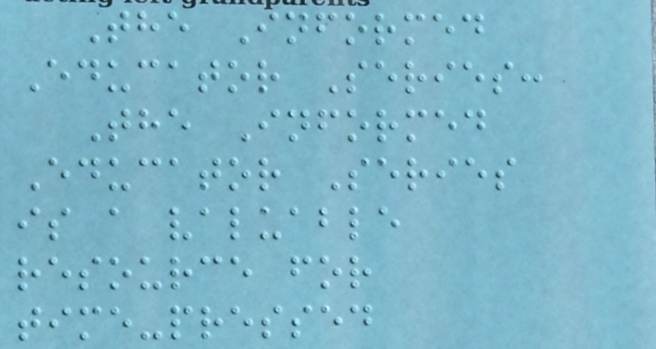The Informed
Educator Series:
The Informed
Educator Series
is a valuable
resource for
time-pressed
